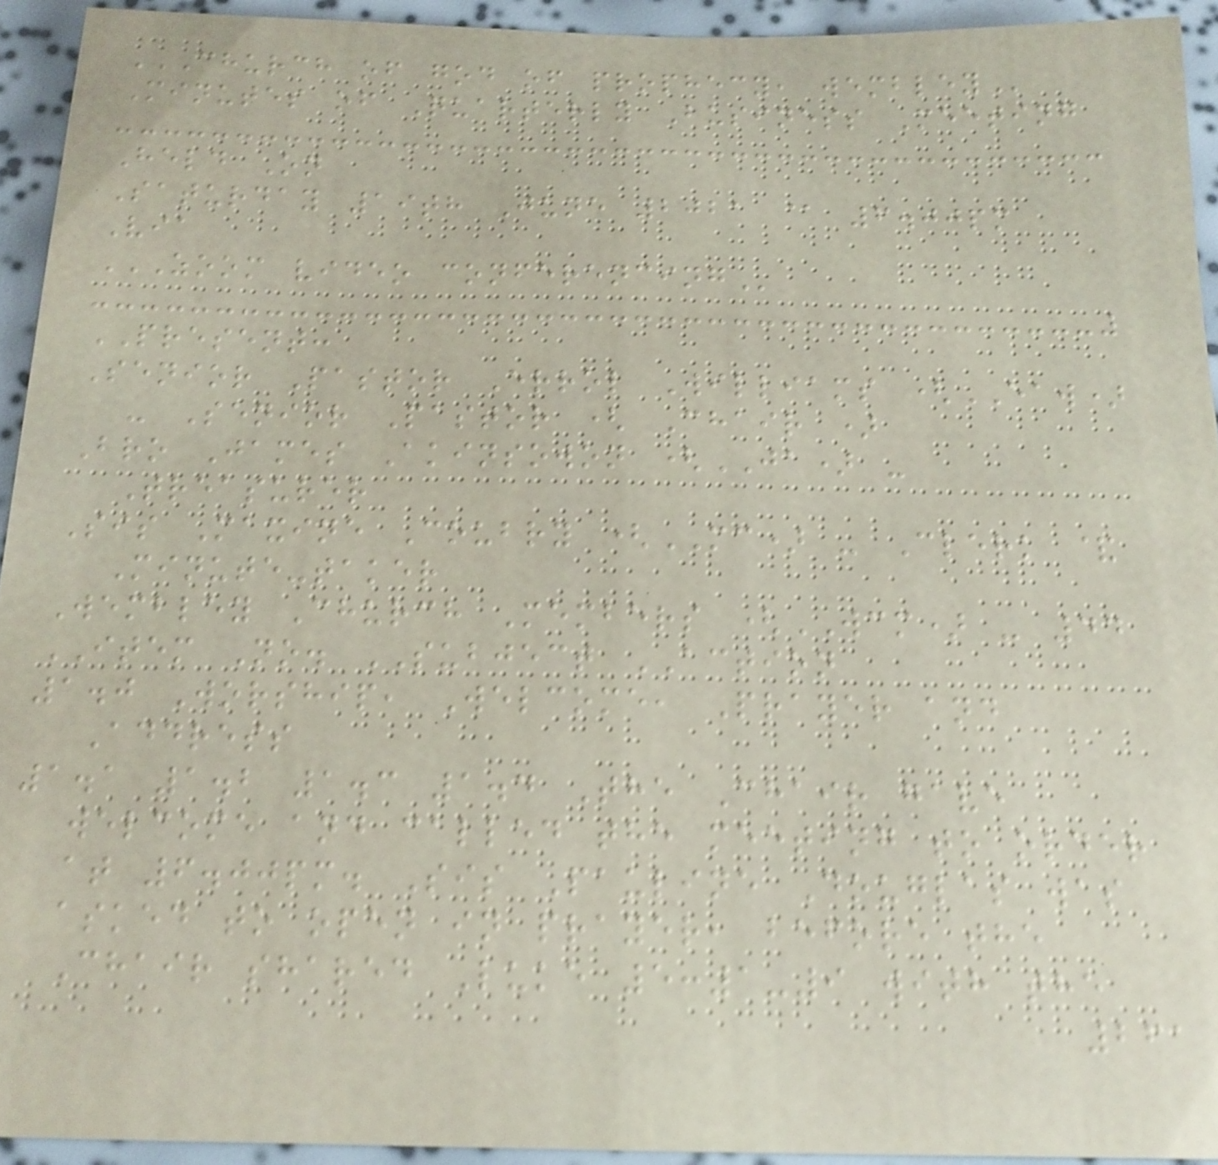CHURCH OF GOD OF PROPHECY, WEMBLEY
Minutes of Quarterly Business Meeting
Held On
Saturday 19th June 2021 @ 6.00pm
Via
ZOOM VIDEO CONFERENCING
PRESENT:
Senior Pastor Errol Williams (EAW)
- Senior Pastor ( Chair )
Bro James Akinsowon (JA) -
Treasurer
Sis Maxine Coubry (MC) - Clerk &
Minute-taker
Wembley Church Members (WCM) - 44
ITEM No. SUBJECT ACTION
1.0 Worship, Welcome, Prayer and
Address
1.1 1.2 1.3 1.4 The Chair gave
welcome and called the meeting to order
at 6.00pm. Sis Pauline Douglas was
asked to open in prayer, before the
Chair shared Luke 5:1-9 with the
261
